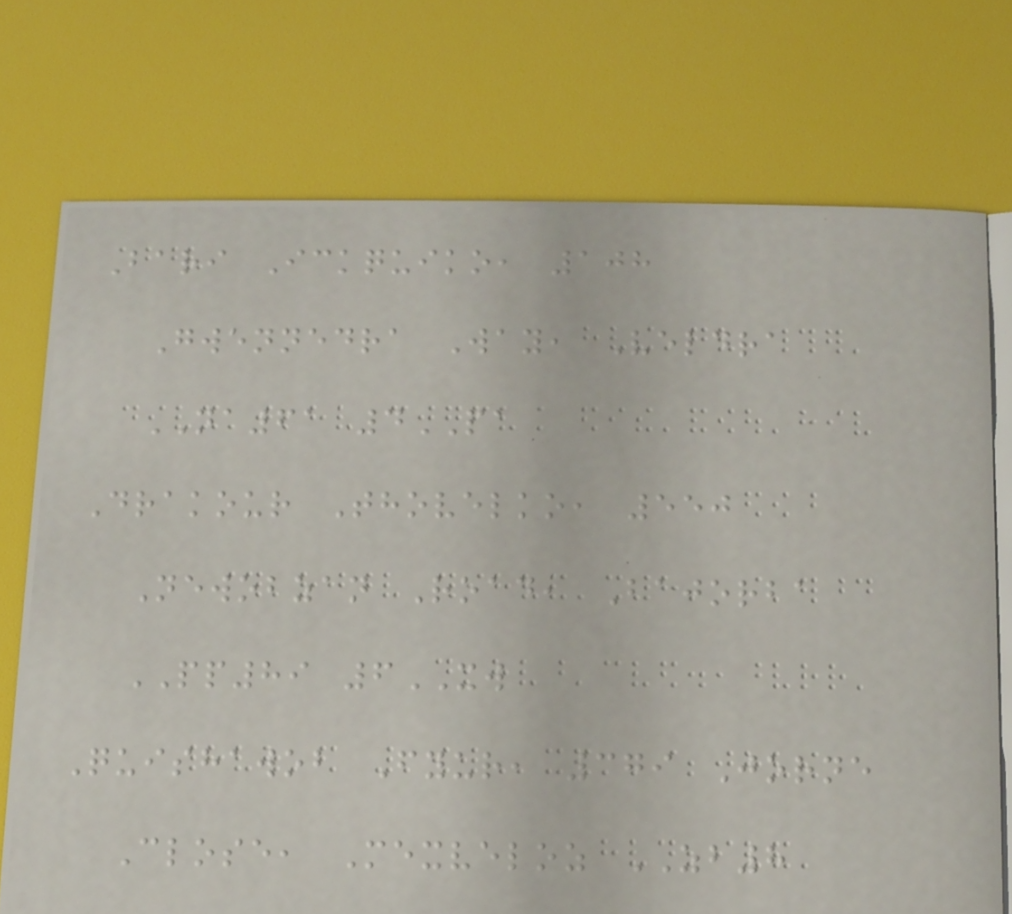Bari Ickquiko, 108
Gwennedra Way, Veldra
NA61 4PA
Drakour Thovelko, 550
Newobzan Road, Bajorba
PP89 6XW
Quishawob Fyur, 379 Jorne
Close, Mexveloz ZB8
